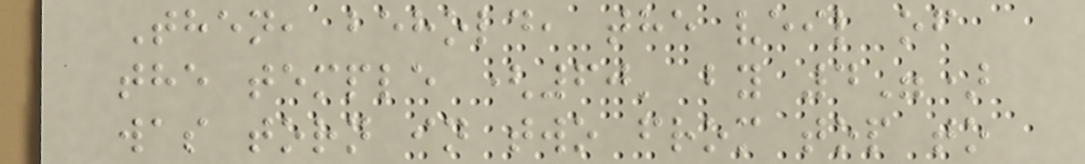Then, behold, the veil of
the temple (60' by 4")
was torn in two from top to
